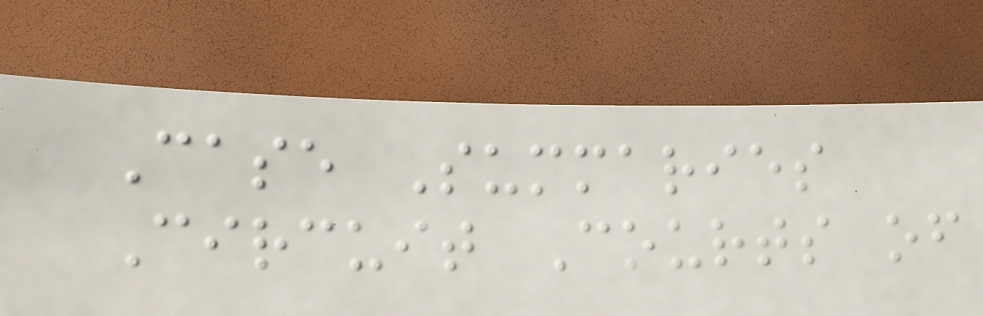Case Summaries
Circuit Courts of
